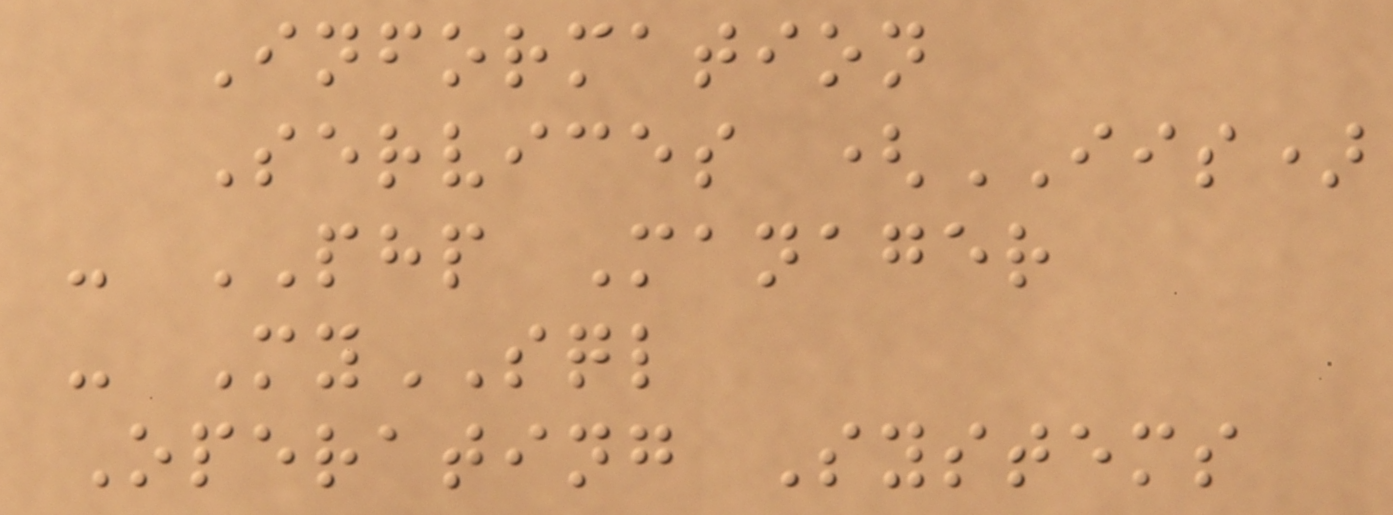Information
Services (IIS)
- PHP Manager
- MySQL
Operating Systems
